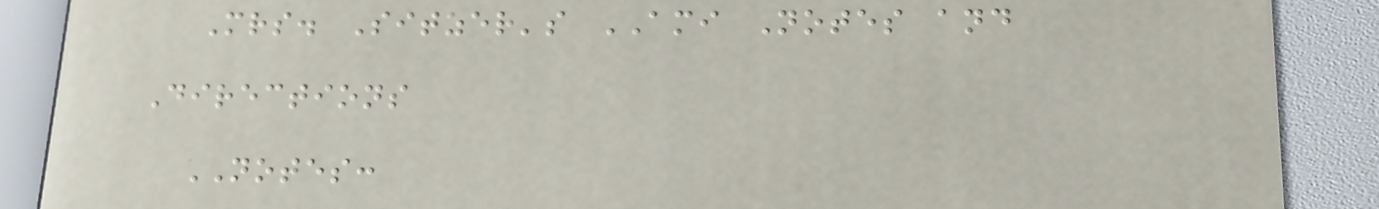Mrs. Sitzer's AMI Notes and
Directions
NOTES:
